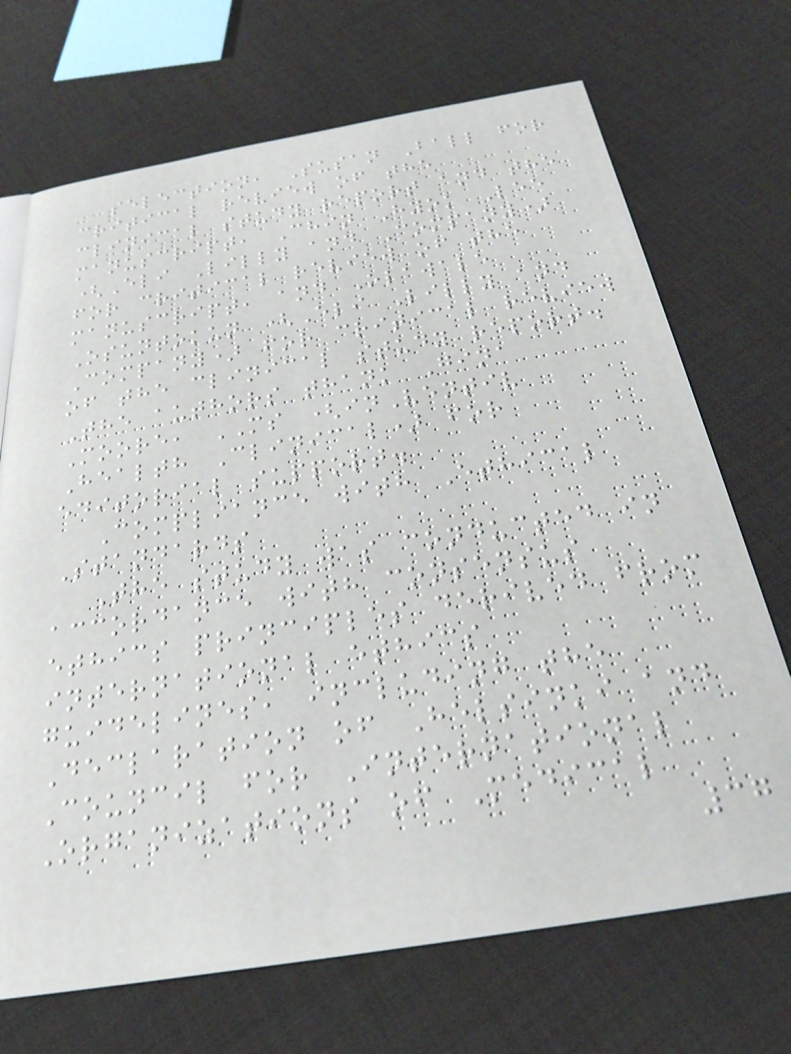selection, Susan Ball for
critical review of the
clinical study report and the
manuscript, Chin Hyok Lee
(Eli Lilly and Company)
for critical review of the
manuscript, and Olawale
Osuntokun (Eli Lilly and
Company) for critical review
of the clinical study report.
The authors thank Gina
Moore, MS (inVentiv
Health Clinical) for
editorial support.
Compliance with Ethical
Standards
The study was conducted in
accordance with consensus
ethics principles derived from
international ethics
guidelines, including the
Declaration of Helsinki and
Council for International
Organizations of Medical
37
